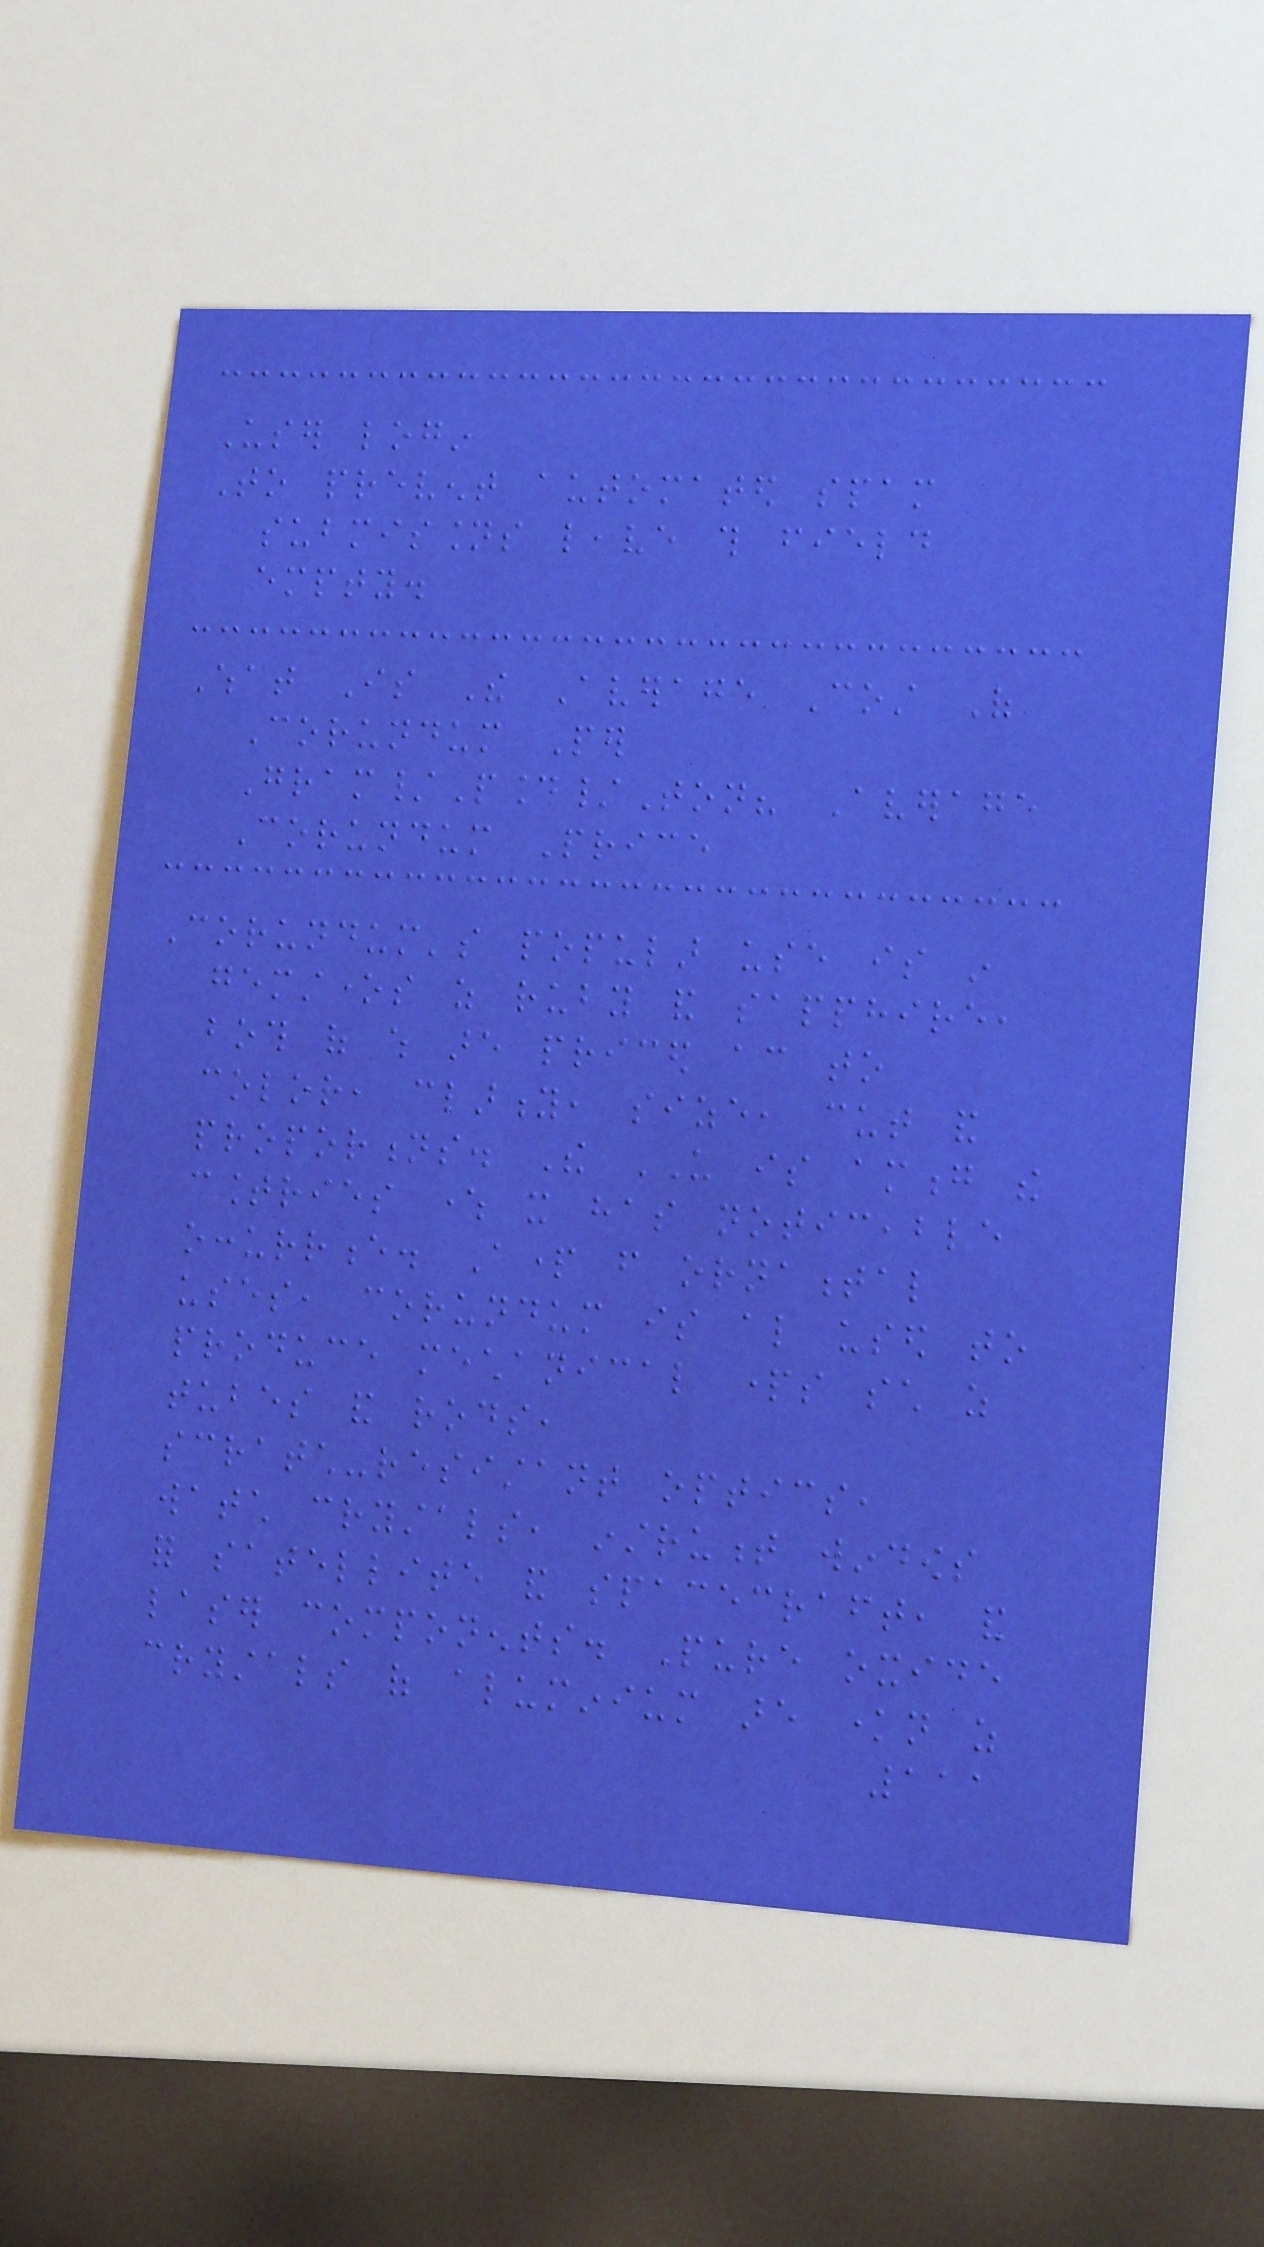User login
To prevent automated spam
submissions leave this field
empty.
What Is The Average Cost Of
Corundum Per
Gram/Pound/Ton? Average
Corundum Price
Corundum's popular use is in
gemstones as ruby and sapphire,
both of which are priced according to
color, clarity, size, cut and
proportions. The US is among the
countries where it has noticeable
occurrence. Apart from ornamental
uses, corundum is also used to
produce mechanical parts such as
tubes and rods,
scratch-resistant optics,
watch crystals, instrument windows
for satellite and spacecraft, and
laser components. Pure oxide
crystals of aluminium are known as
111
